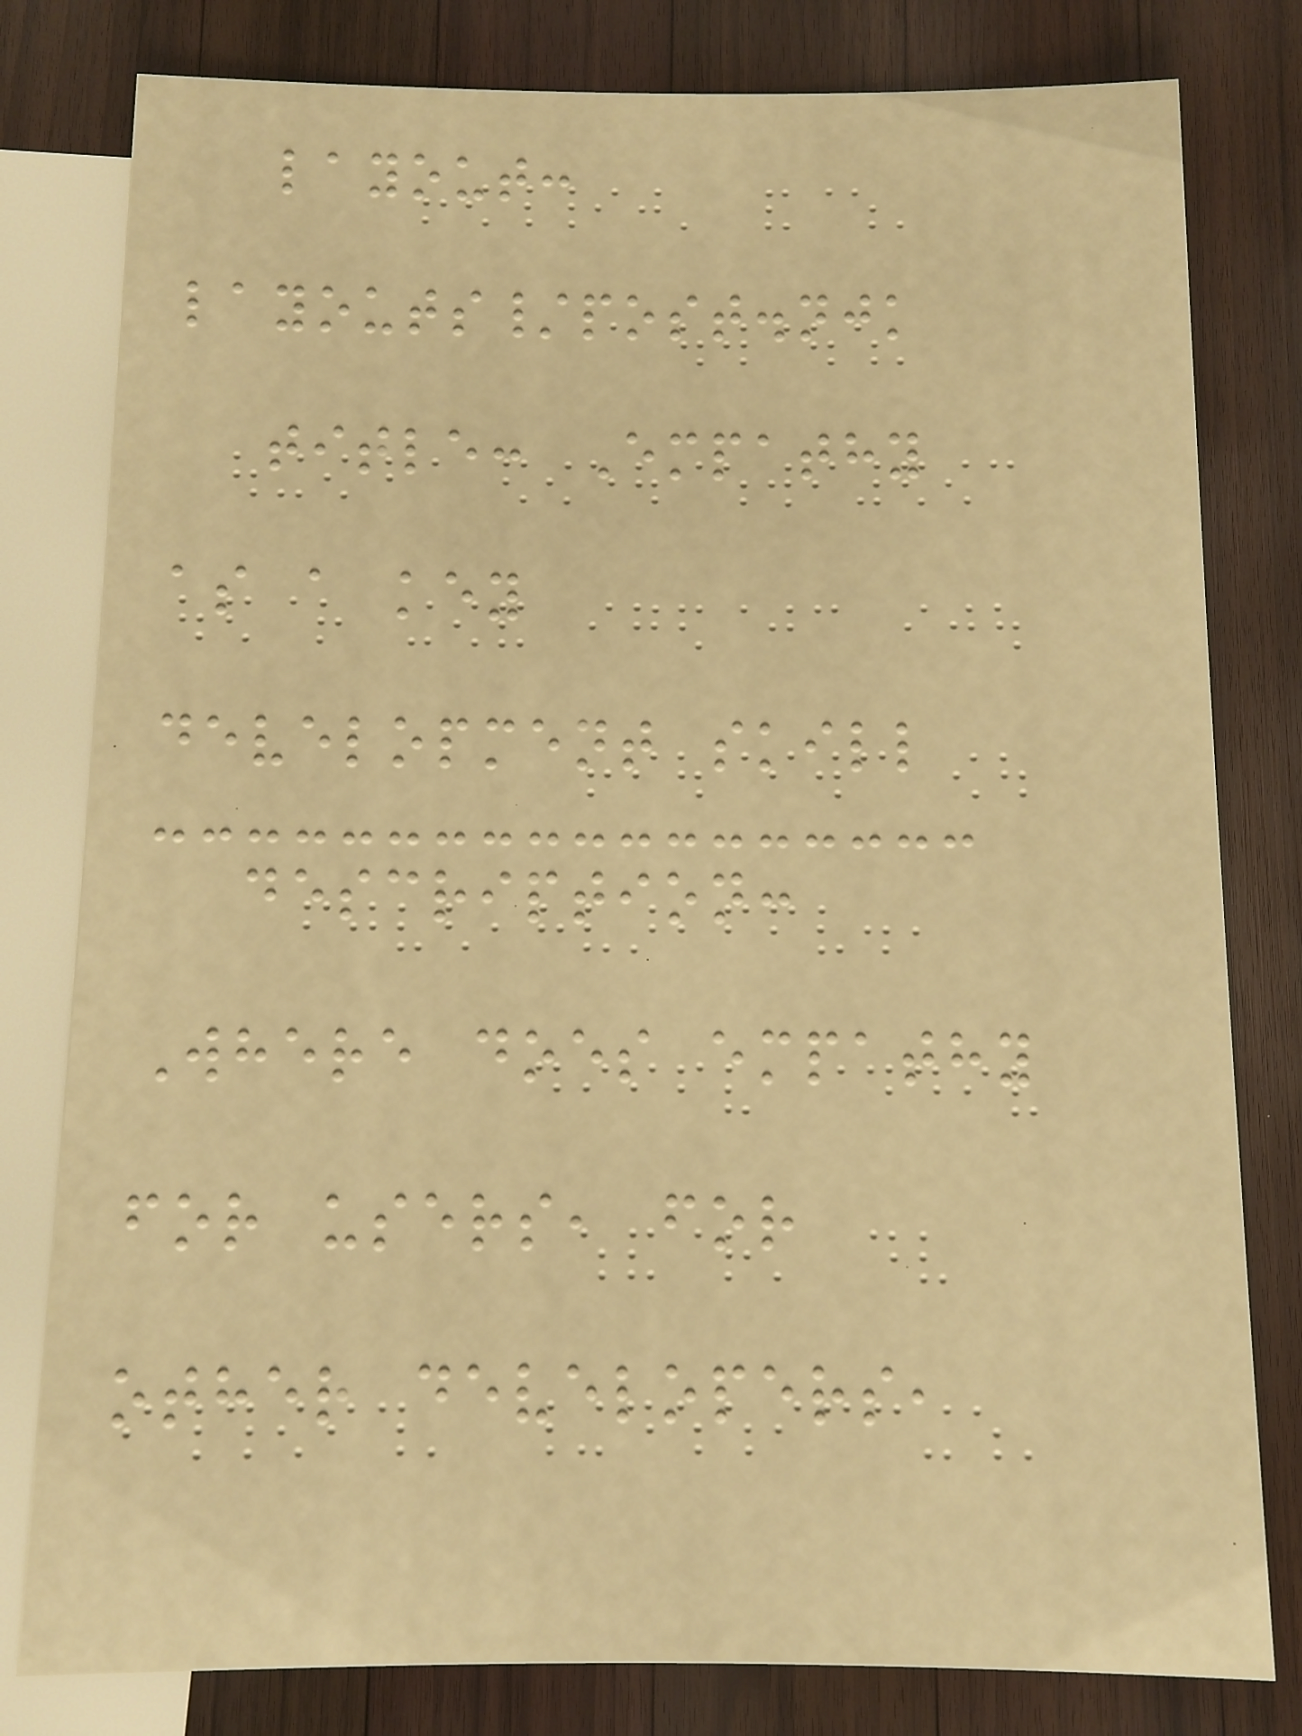layout:
layouts/post.njk
title: Empathy
as a key
development skill
description:
Where does empathy
for users, for
other developers,
